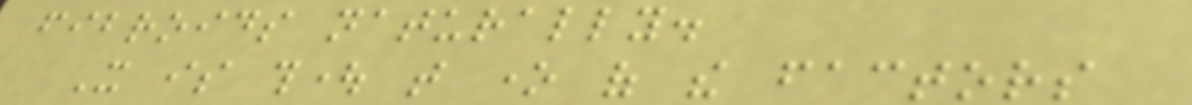fibroids naturally.
It is thought that one of the factors
